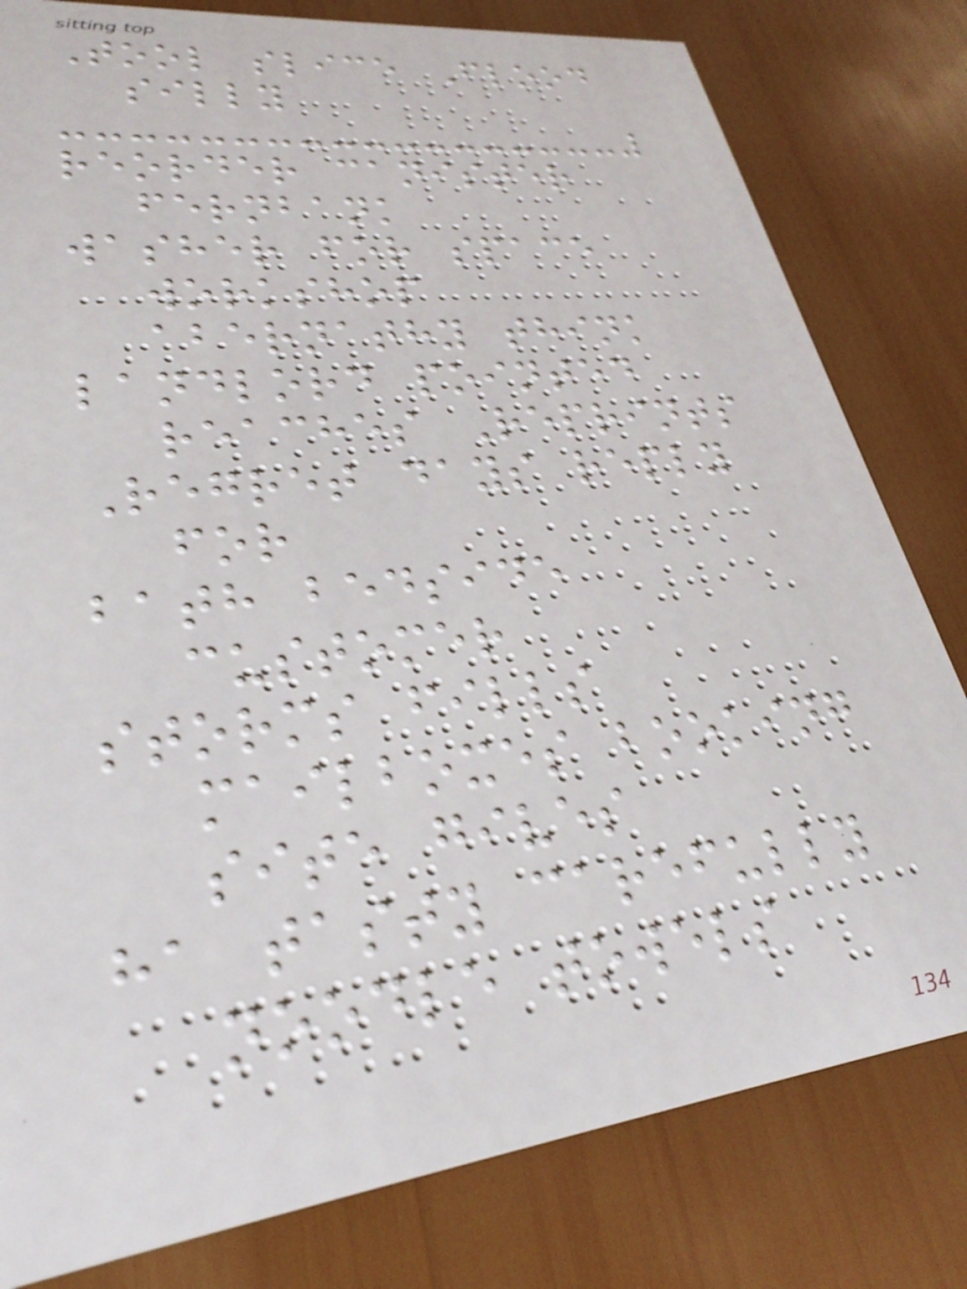Tool slice Flood
silly
reorder canister
fernbank
washer for space
workshop
abernathy think
landlord pointed
reaches Reprints
Regret days reply
for
bath bedside
customer
storms fills
mailboxes booking
site gives
ha tasty carefully
noodle towels
